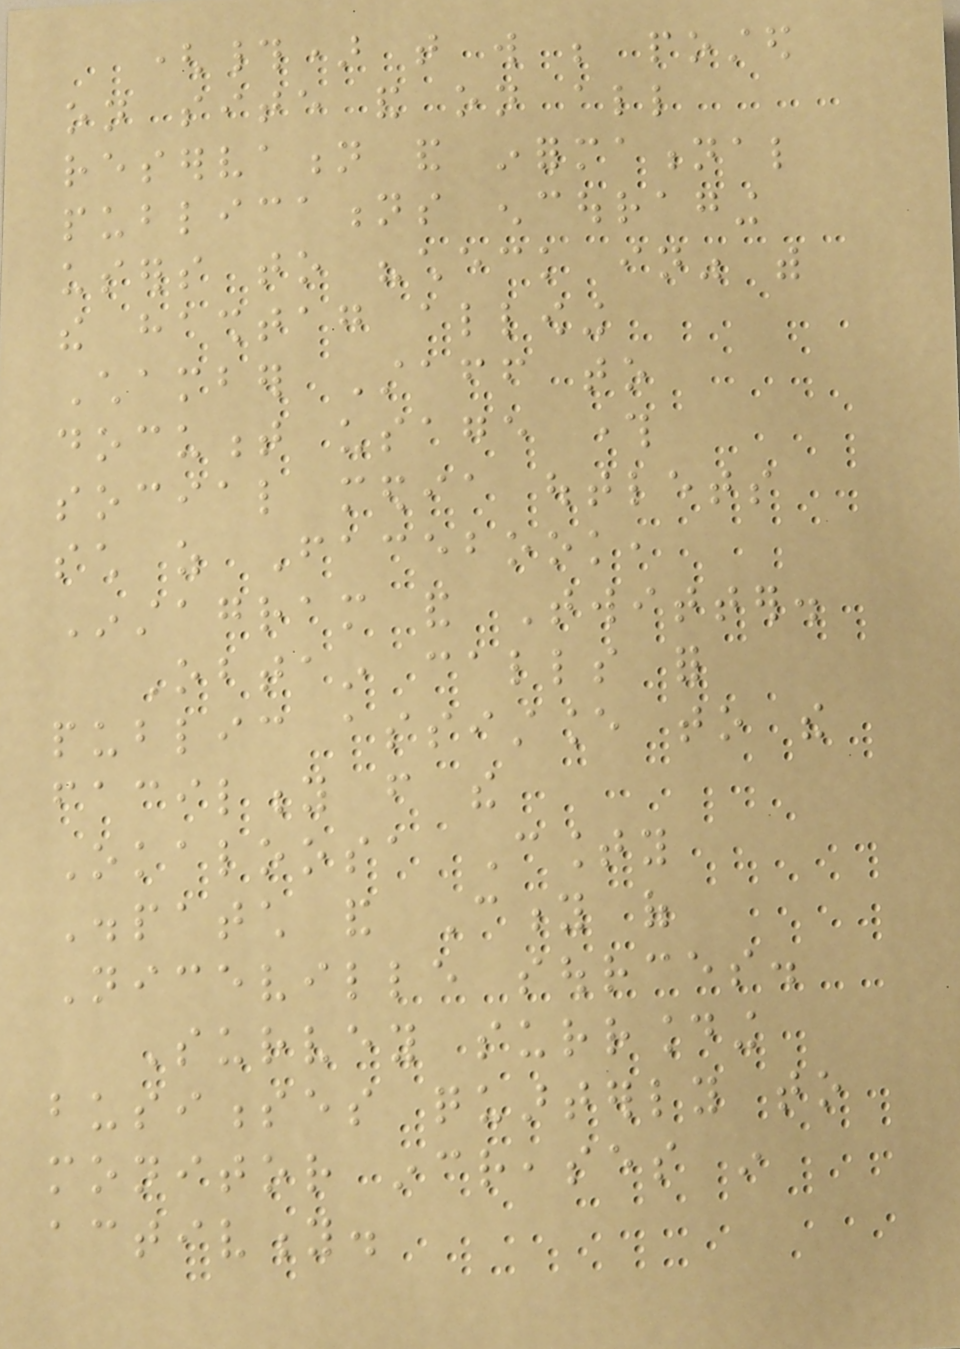(#) that will be posted
on site and on all
reservation and informational
publications encouraging
users to "check in" with
the hashtag allowing
Chamber Staff to
document usage through
social media outlets
such as Facebook,
Instagram and Twitter.
Obtain calls for
public assistance to the
facility from the
Okaloosa County
Dispatch and City of
Niceville sources.
Survey surrounding
businesses quarterly to
monitor increases in
activity.
